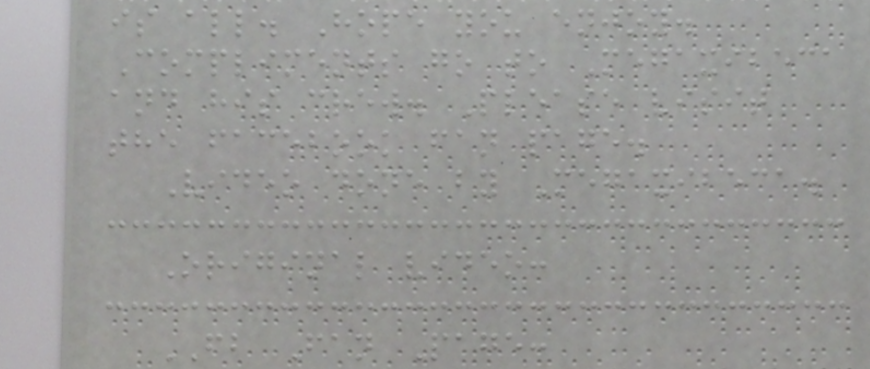is all. Hope you enjoy.
Compliments go to Megaxibeca
and his crew. Please visit
the facebook fan page.
Video done by Megaxibeca.
Original video:
FB Fan Page:
